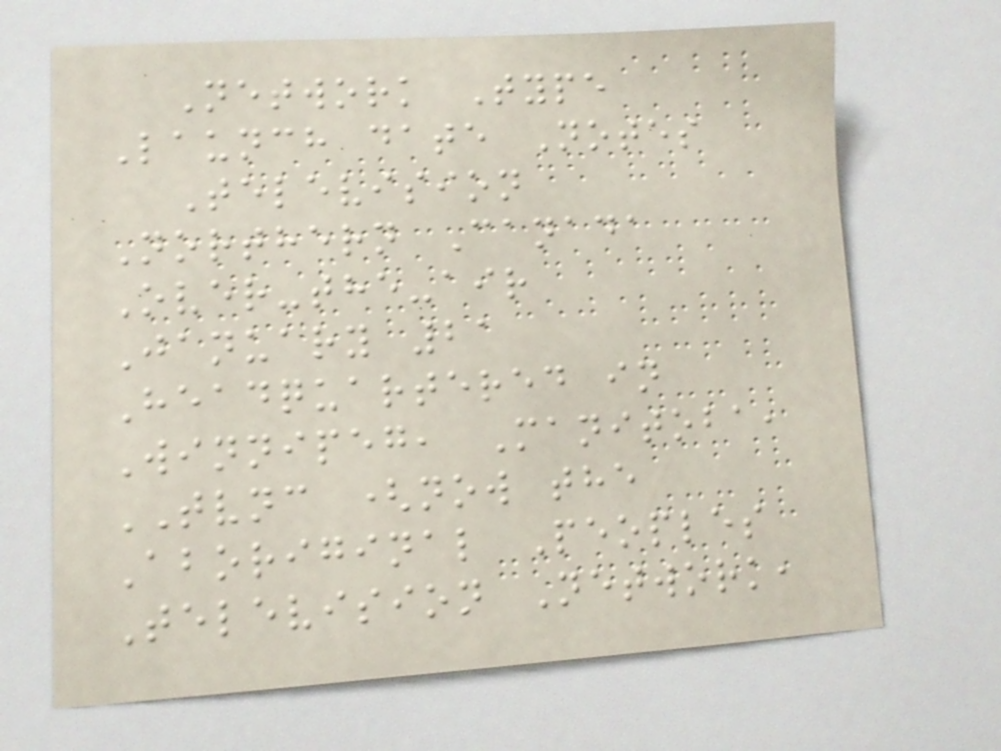Network Type
Launch date Notes
Television
Northern Canada
Over-the-air
January 21
Headquartered in
Winnipeg, Manitoba,
TVNC (now the
Aboriginal Peoples
Television Network,
